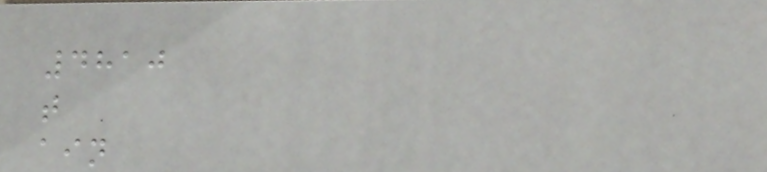4810
t
ain
